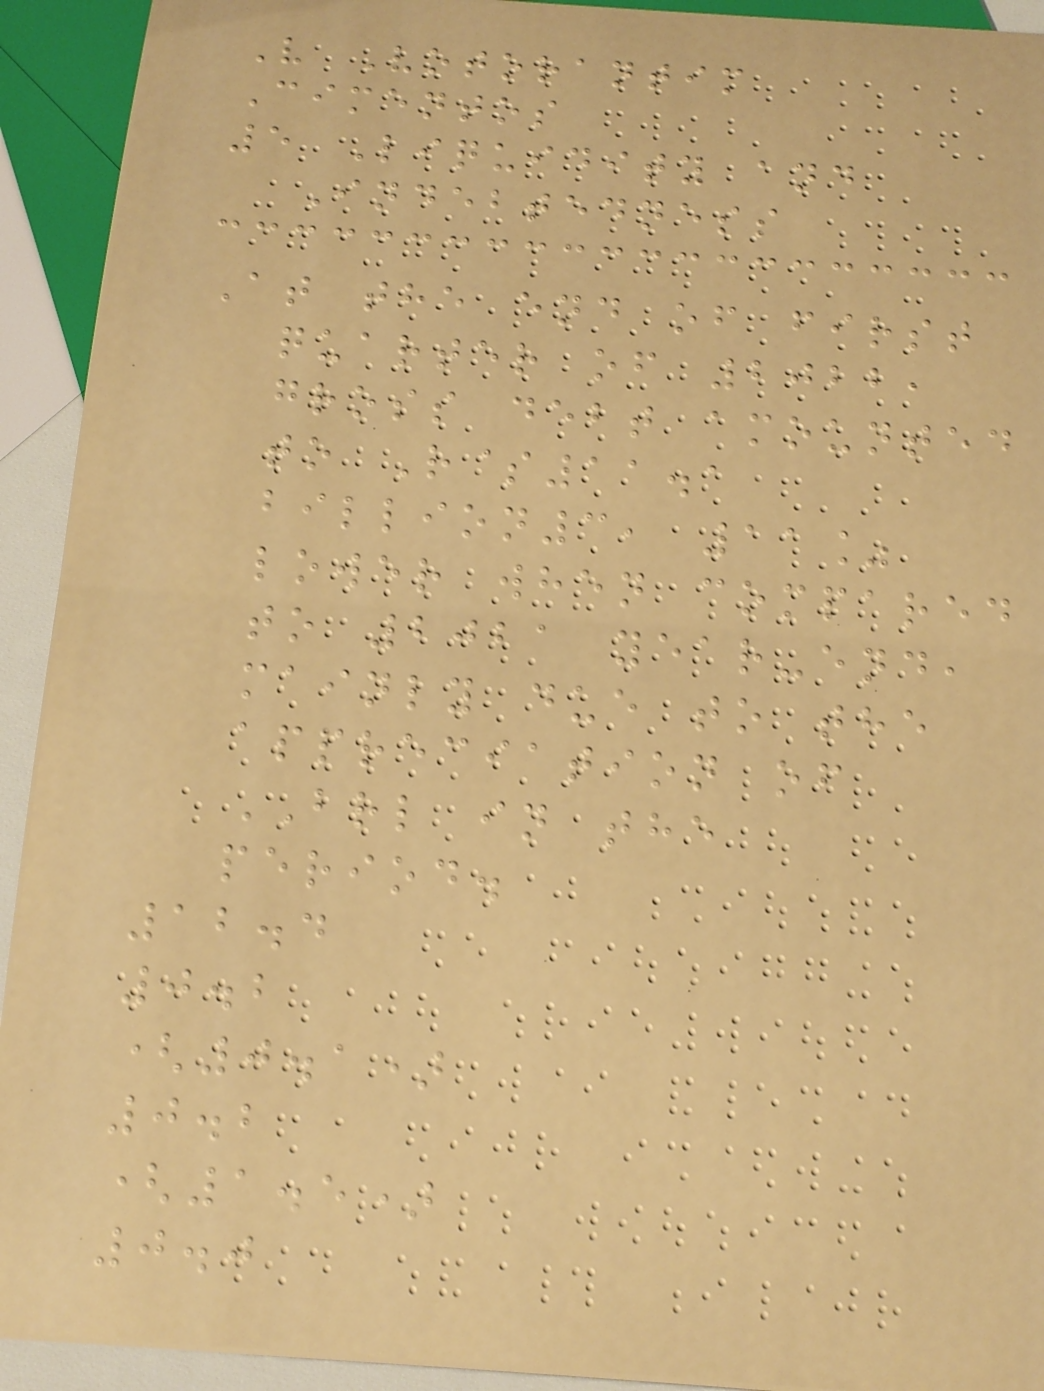V Votorantim
Cimentos
5 Liquidity and
Indebtedness
At the end of first
quarter of 2022,
gross debt amounted
to R$11.1
billion3, 11%
lower when compared
to 2021 year-end,
mainly due to the
appreciation of
BRL in the
period.
12.4
0.2
(0.1)
0.2
(1.5)
0.0
